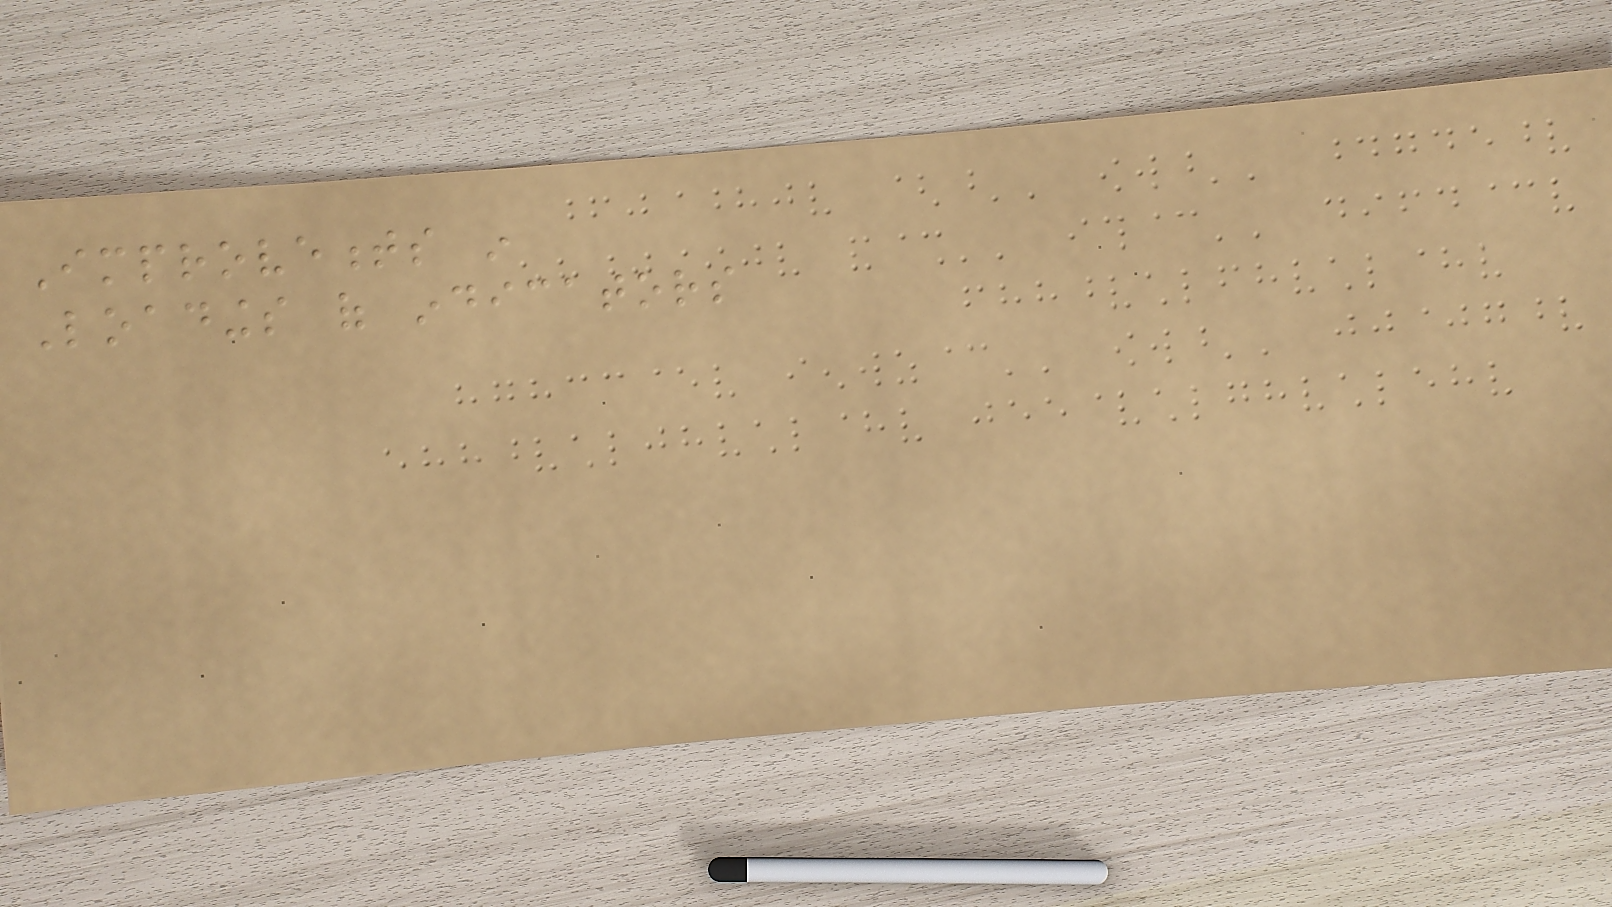Improvements in
Loadings of indicators
